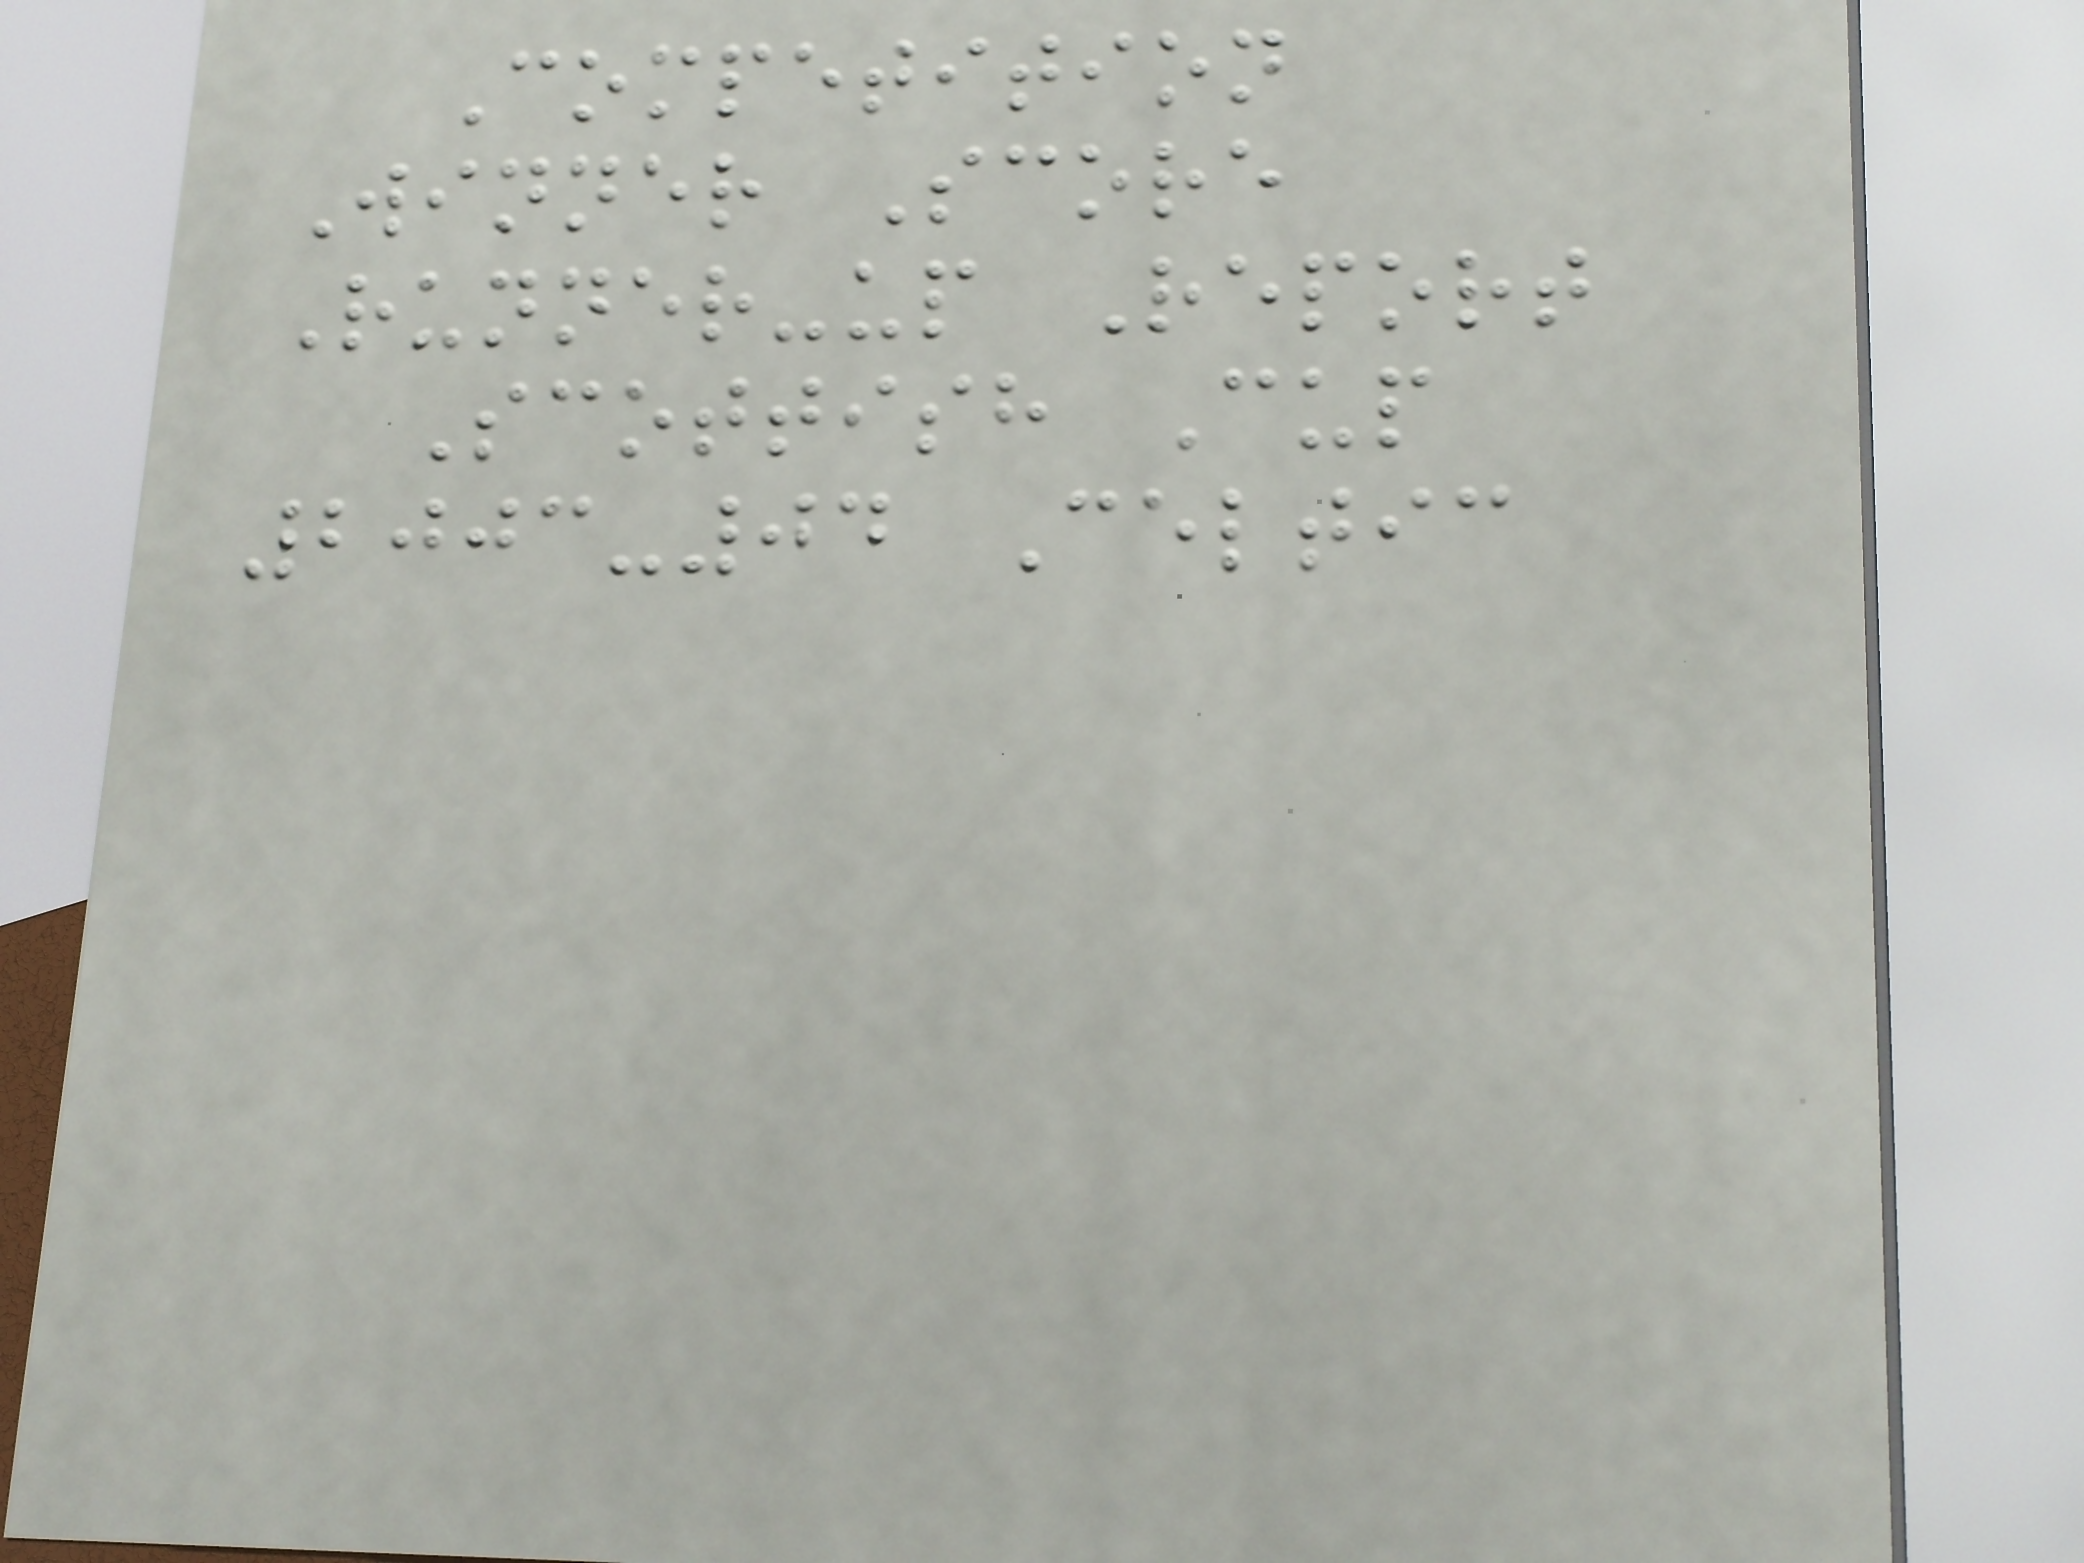Competition
Winner Score
Runner-up Report
Scottish Cup
2003-04 Celtic
